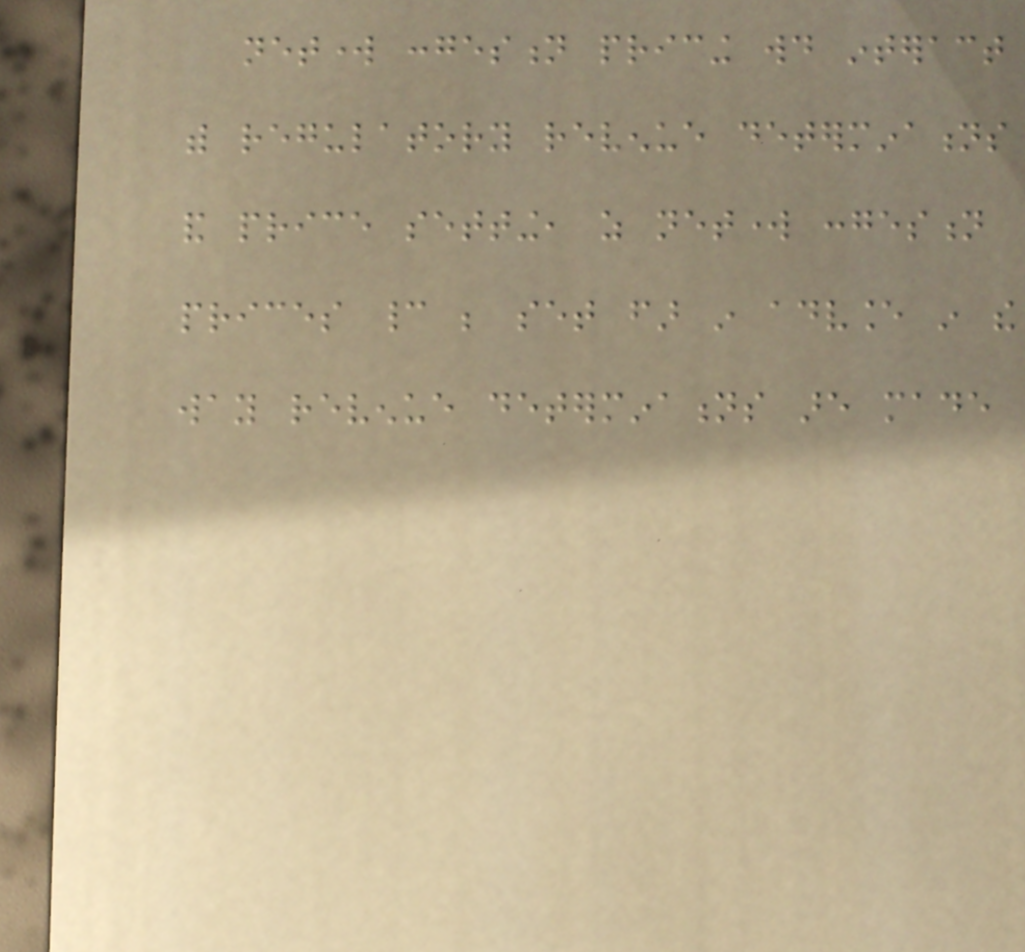network congestion pricing would interact
with regulatory revenue determinations
and price setting, as network congestion
prices cannot be set far in advance in the
way revenue determinations are made
